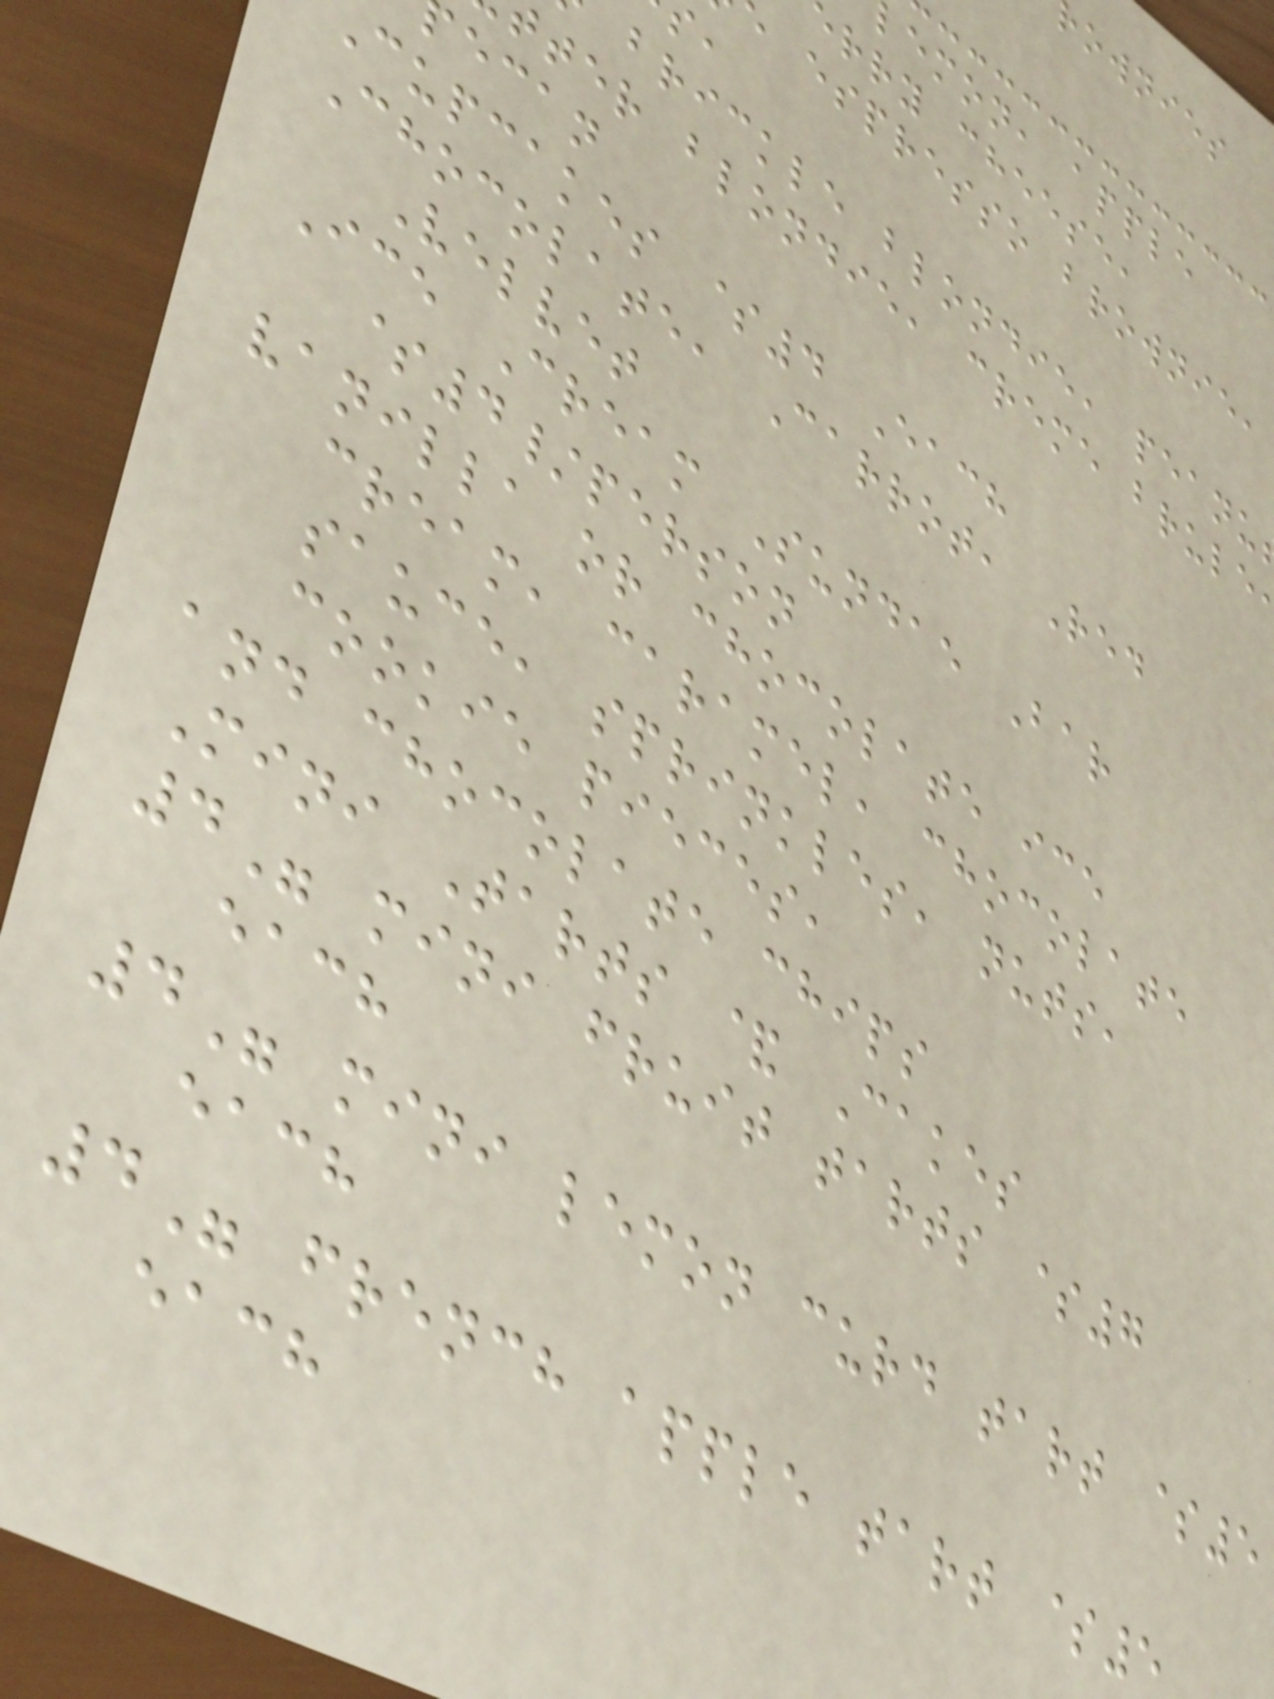lemon, apple
rry cheese,
espresso brownie,
brickle blondie, peanu
ter blondie, creme brule
ecan
cupcakes $4 Each
Chocolate, Carrot, Red
Velvet
Ice Cream Sundae Bar
$4/person
vanilla or chocolate ice
cream, caramel, chocolate
sauce, sprinkles, nuts,
cookie pieces,
and chocolate chips
Mini Tarts & Cakes
4" mini fruit tarts $7
each
4" mini lemon curd tart $5
each
4" french apple tart $5
each
